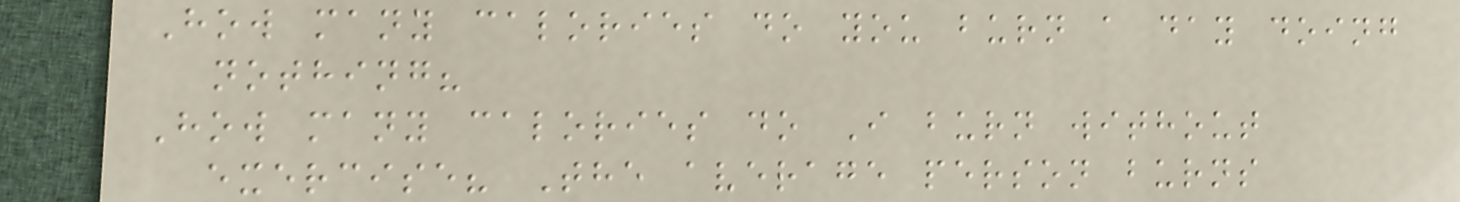How many calories do you burn a day doing
nothing?
How many calories do I burn without
exercise? The average person burns
